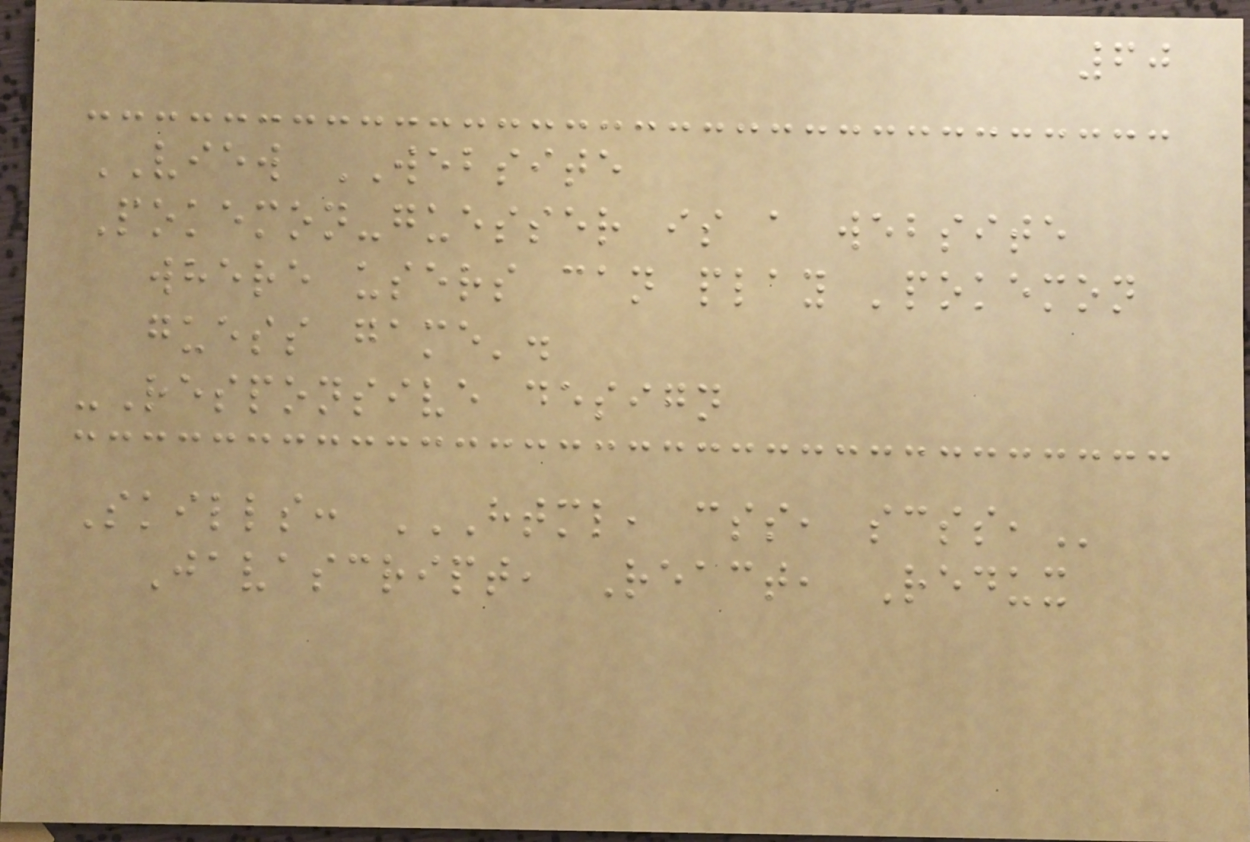60
VIEW WEBSITE
Pokemon-guesser is a website
where users can play 'pokemon
guess game'.
-Responsive design
Skills: HTML, CSS, SCSS,
Javascript, React, Redux
